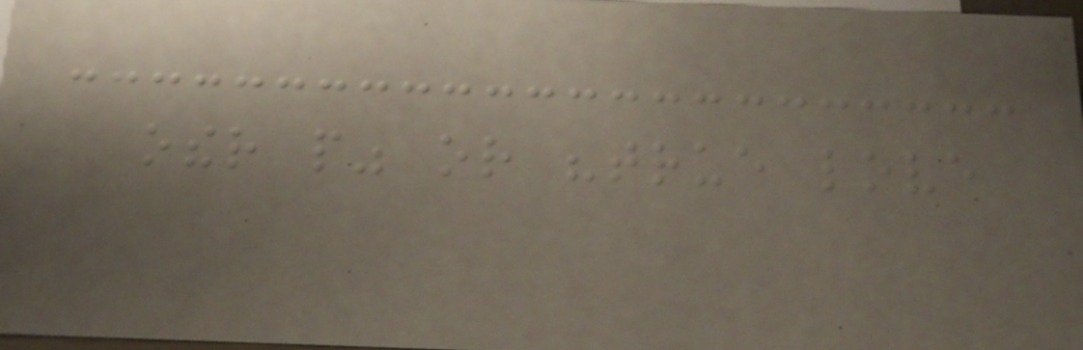other people" or "true love
